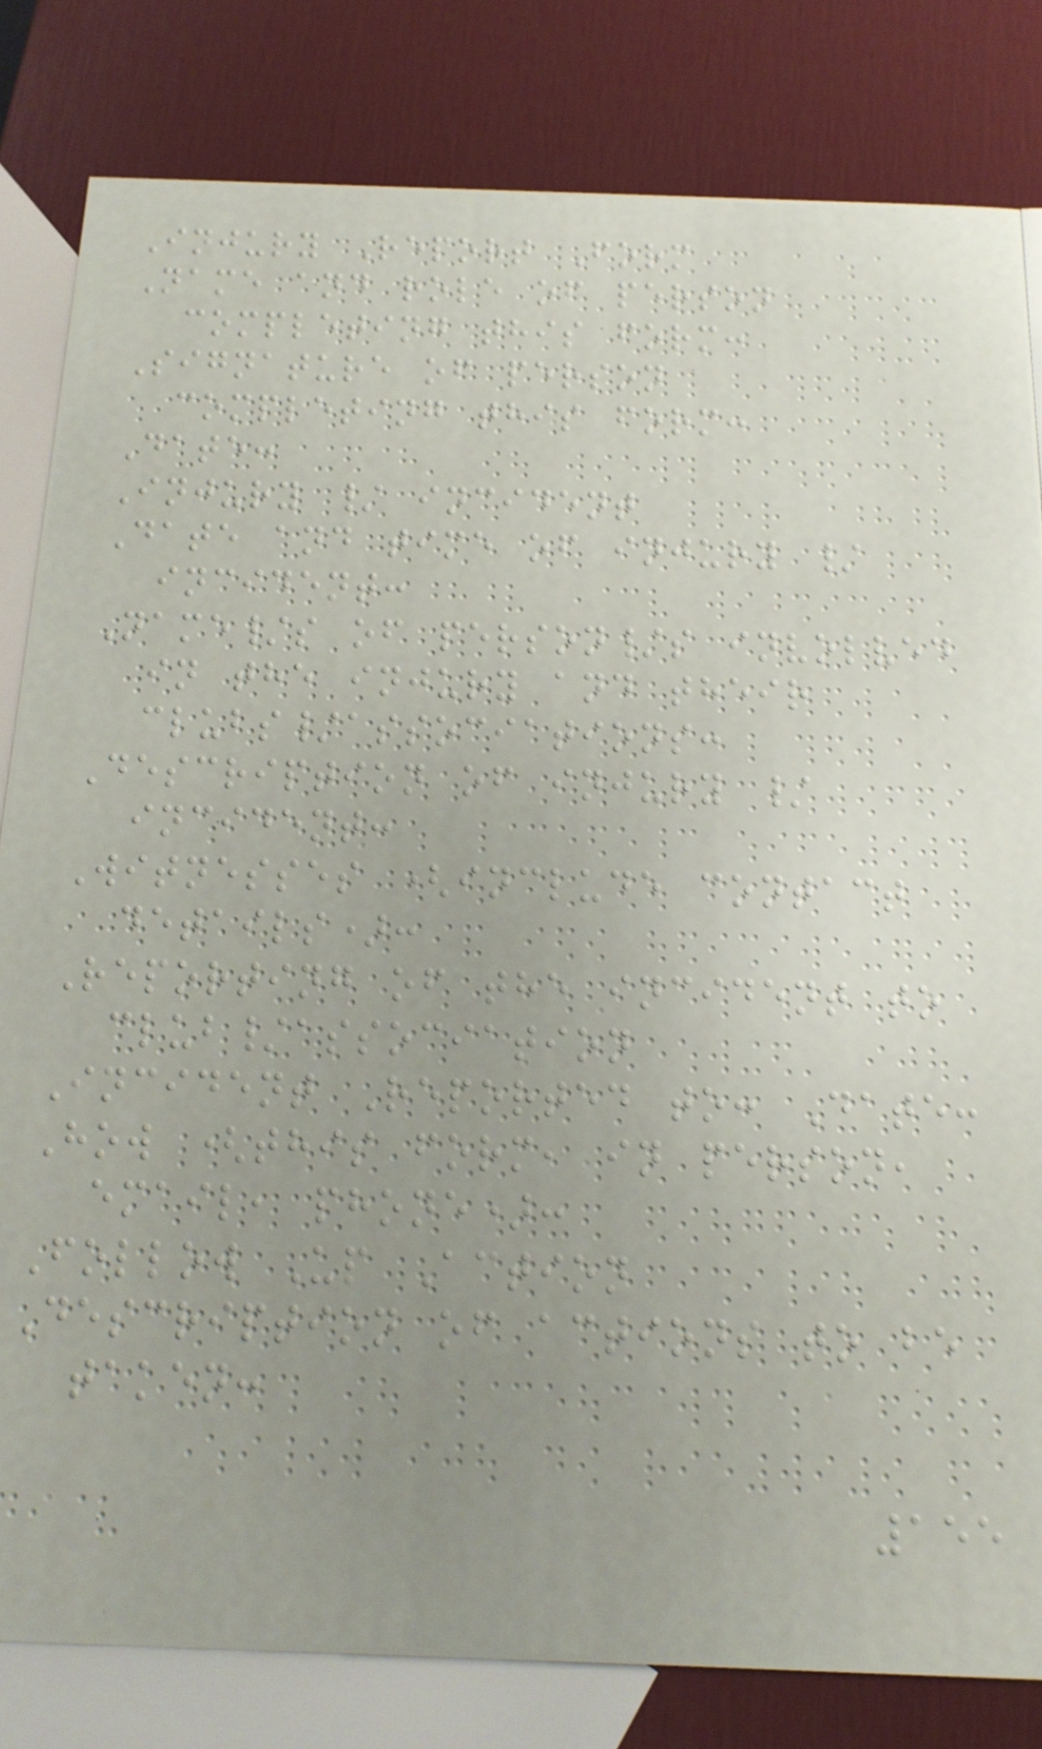Injury Report Form
Name and role of person
completing this form:
Signature of person
completing this form:
Date:
Injury / incident
Date and time of injury /
incident:
Name/s of person/s involved
in the injury and their
clubs/associations:
Description of injury /
incident:
Witnesses (include contact
details):
Reporting of the incident to
club/association
Incident Reported to: Date:
How (this form, in person,
email, phone):
Follow Up Action
Description of actions to be
taken:
155
